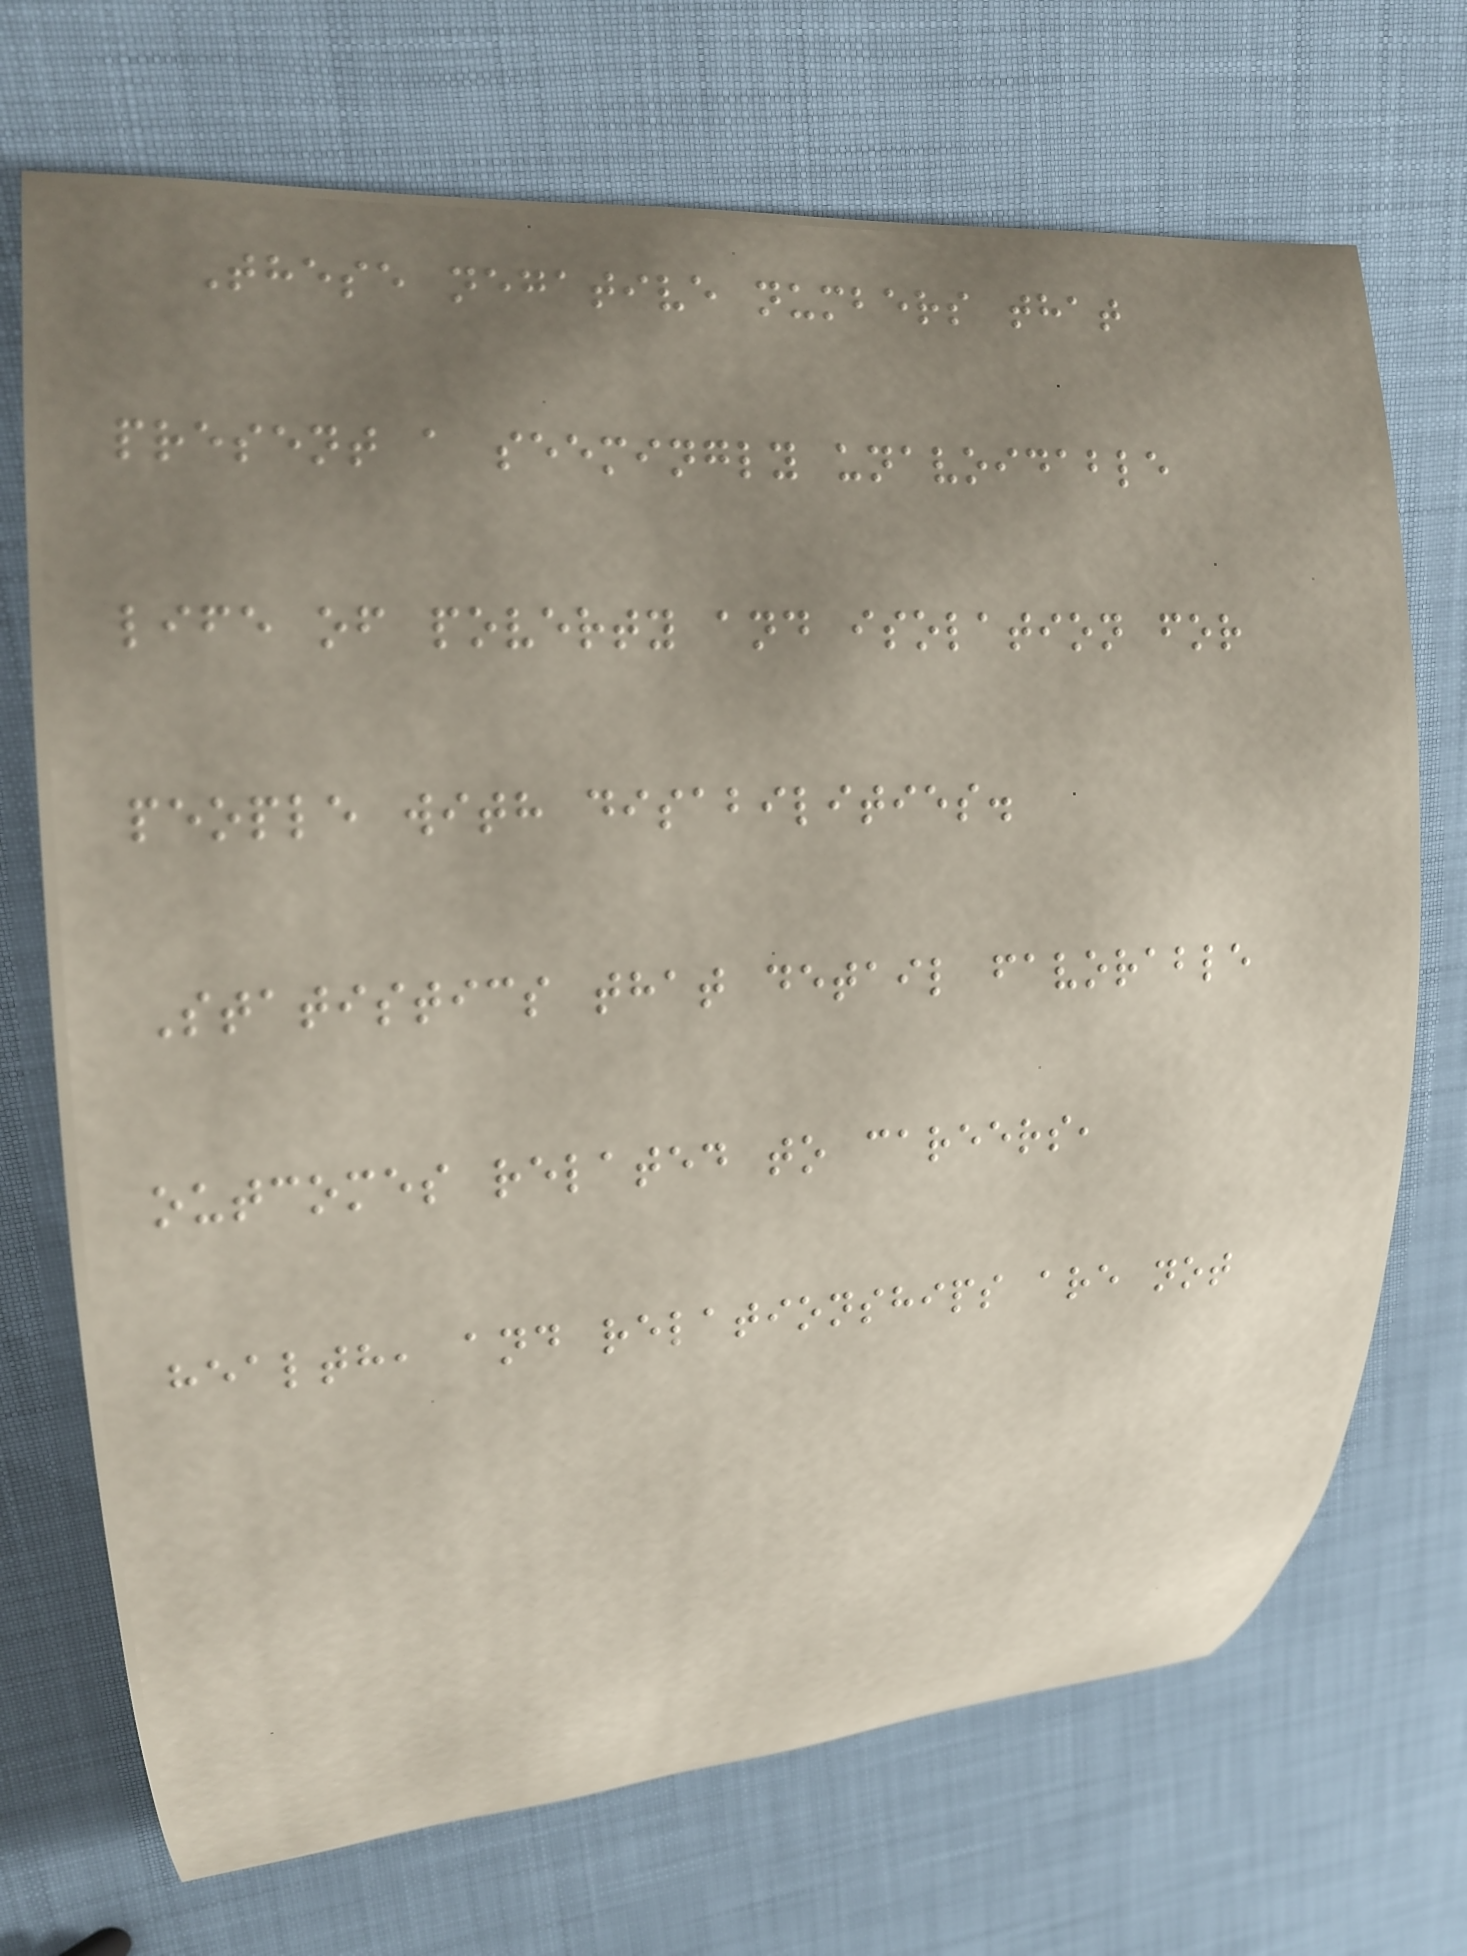These negative numbers that
present a seemingly unavoidable
life of poverty and isolation for
people with disabilities.
Statistics that detail favorable
outcomes related to careers,
health, and relationships are not
